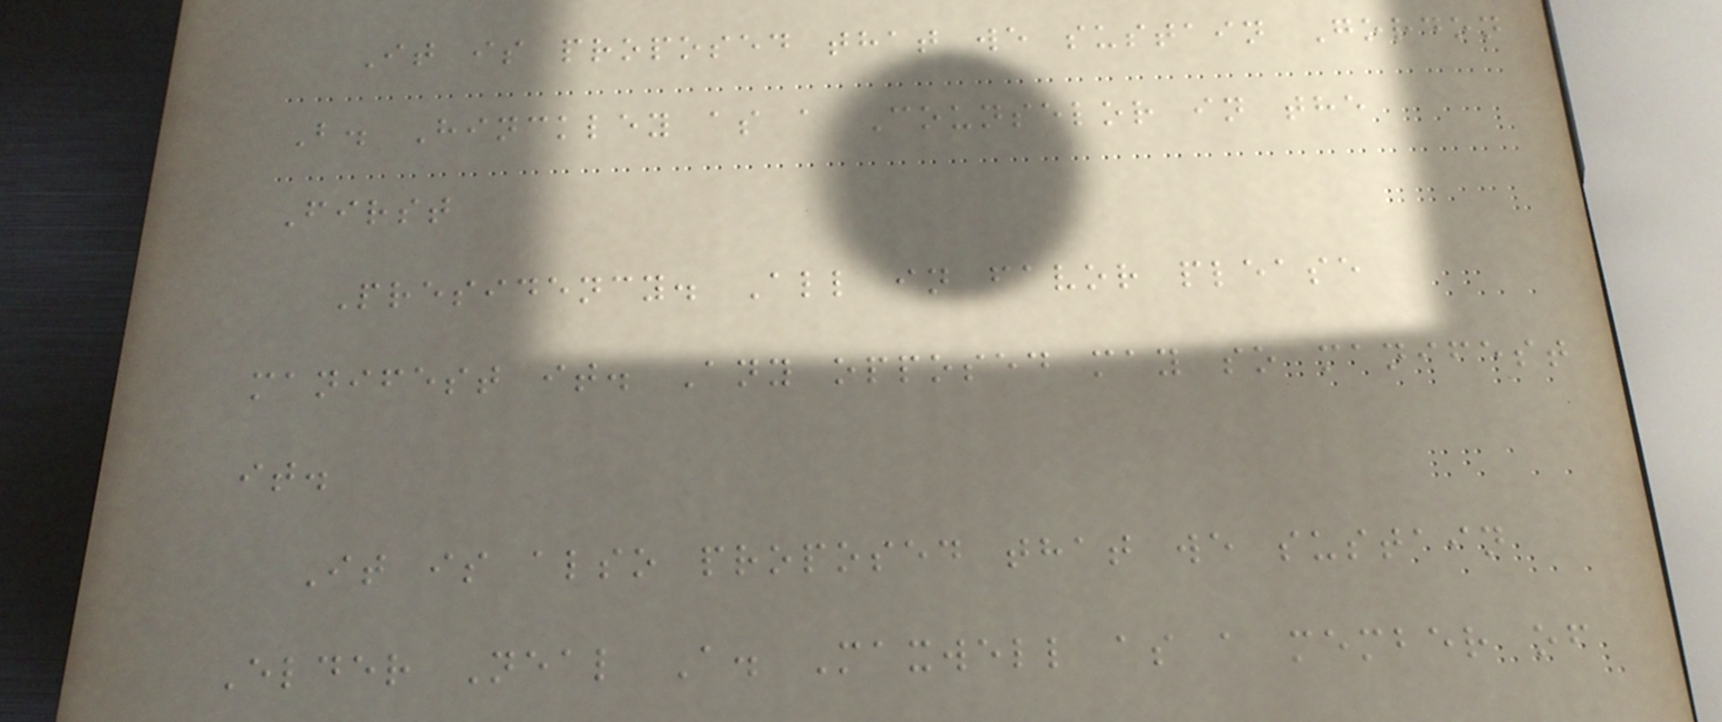It is proposed that we sustain Gordon
B. Hinckley as a Counselor in the
First
Presidency. All in favor please
manifest it. Any opposed may so manifest
it.
It is also proposed that we sustain
Elder Neal A. Maxwell as a member of
